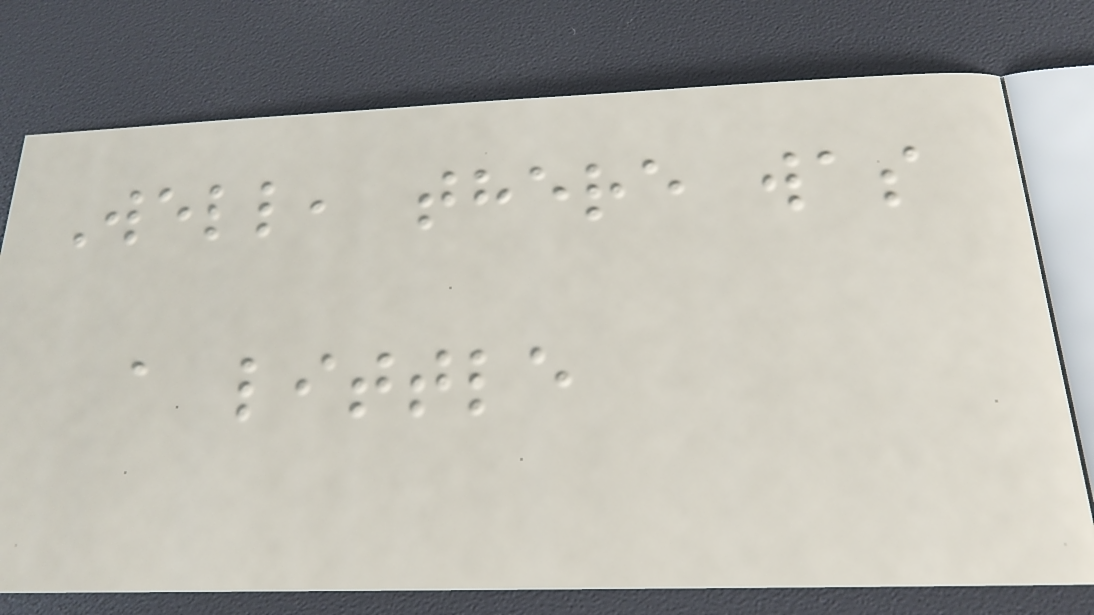Well, there was
a little
